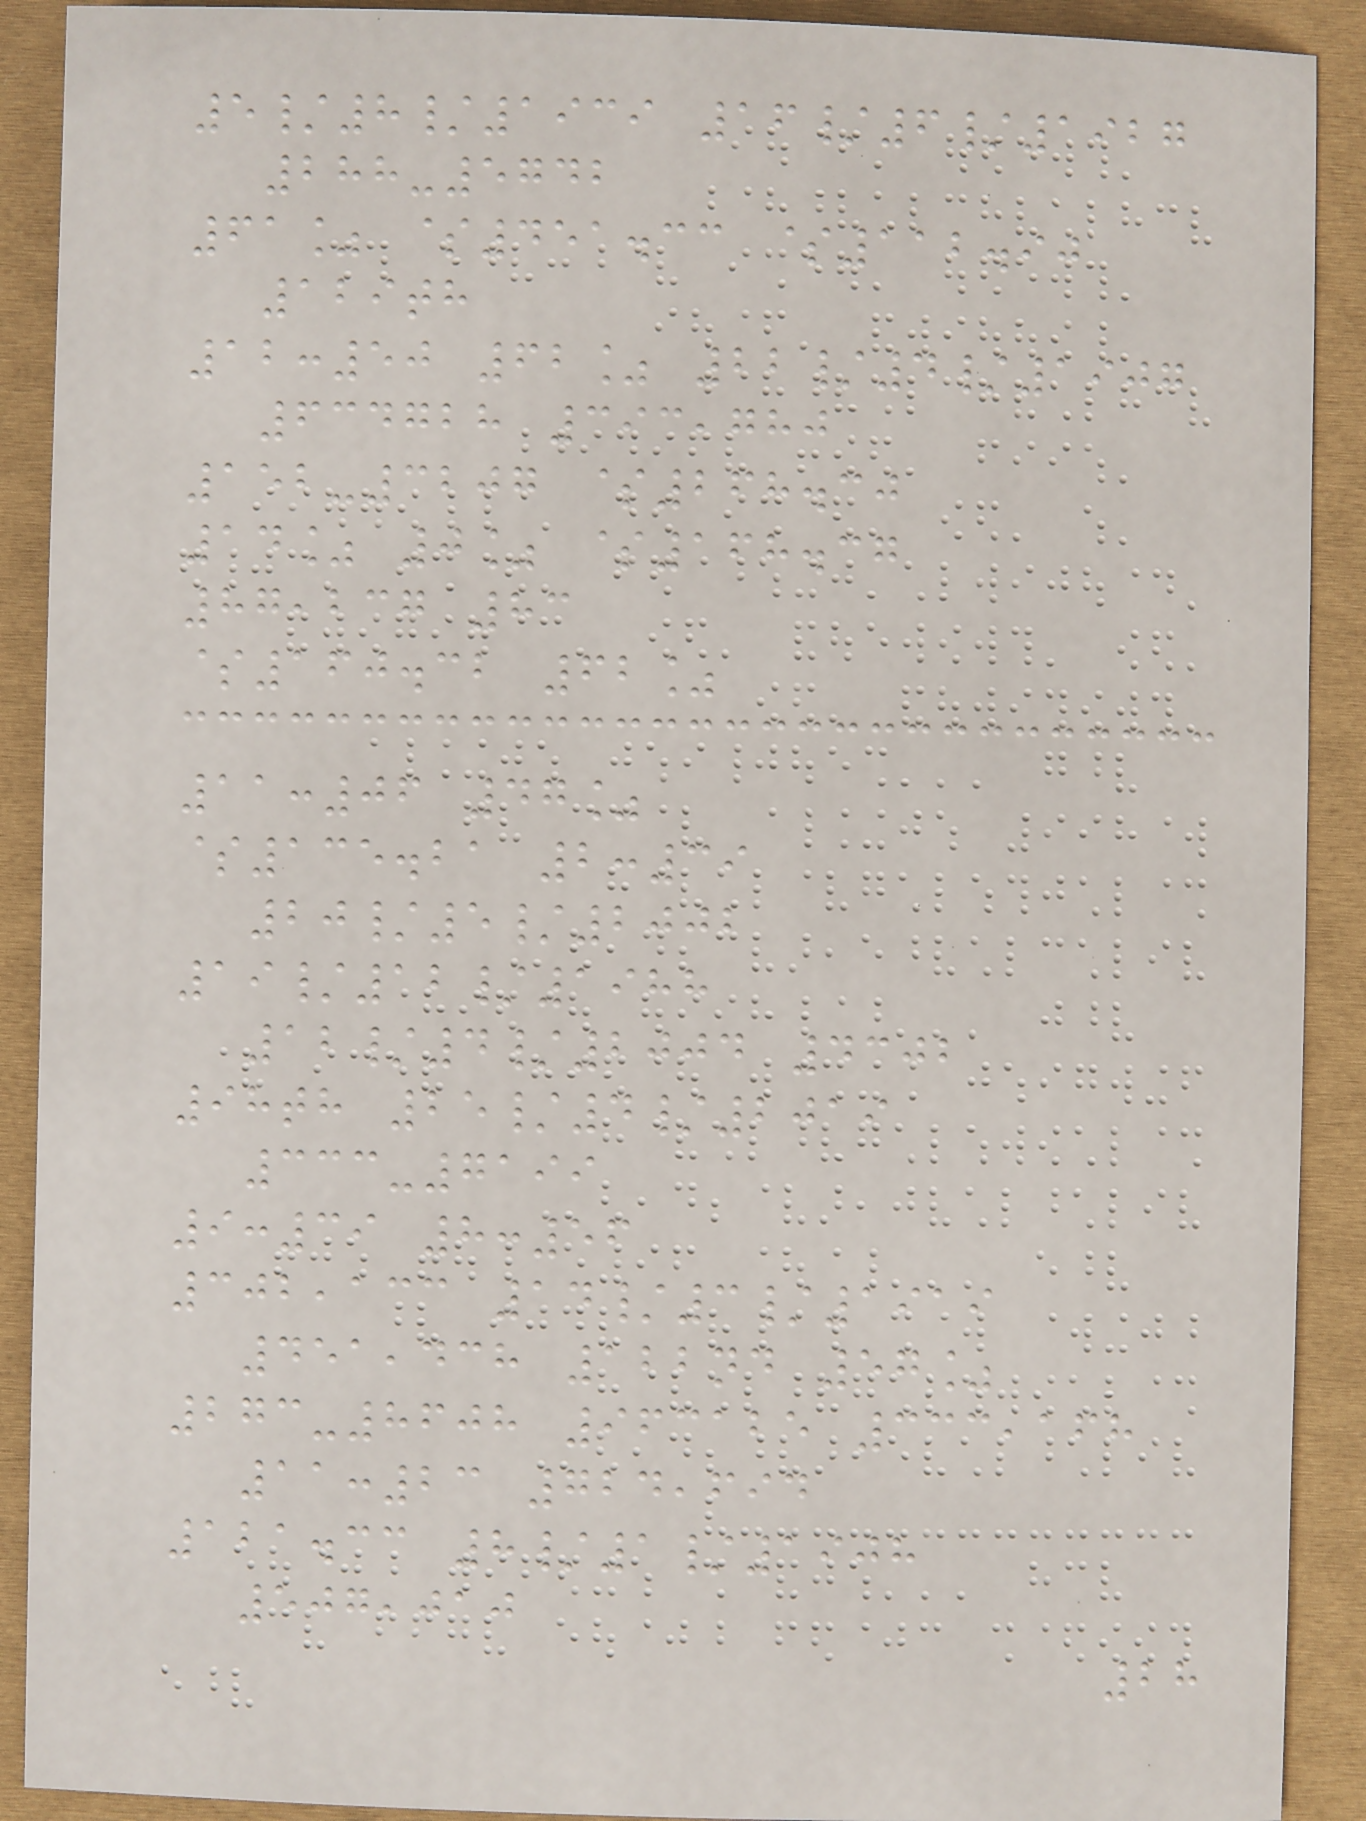5/8/1939 16/6/1927
288-5742
61% $451.33 $112.90
129th
12:50 62% 22/4/1907
634728 393,780
152-3207 $268.30
14% 0% $168.37
87,237 83
$160.32 62%
11:06 47%
$135.21 2:39
20/5/2002
19/12/1988
12/4/2004 4302
98th 25/4/2019
333-7199
9:39 8:56
302,133 14/3/1919
451,438 122nd 57%
273-8608 963125 333,168
11:23 724,694
121.33 8/1/1908
507,010
28
